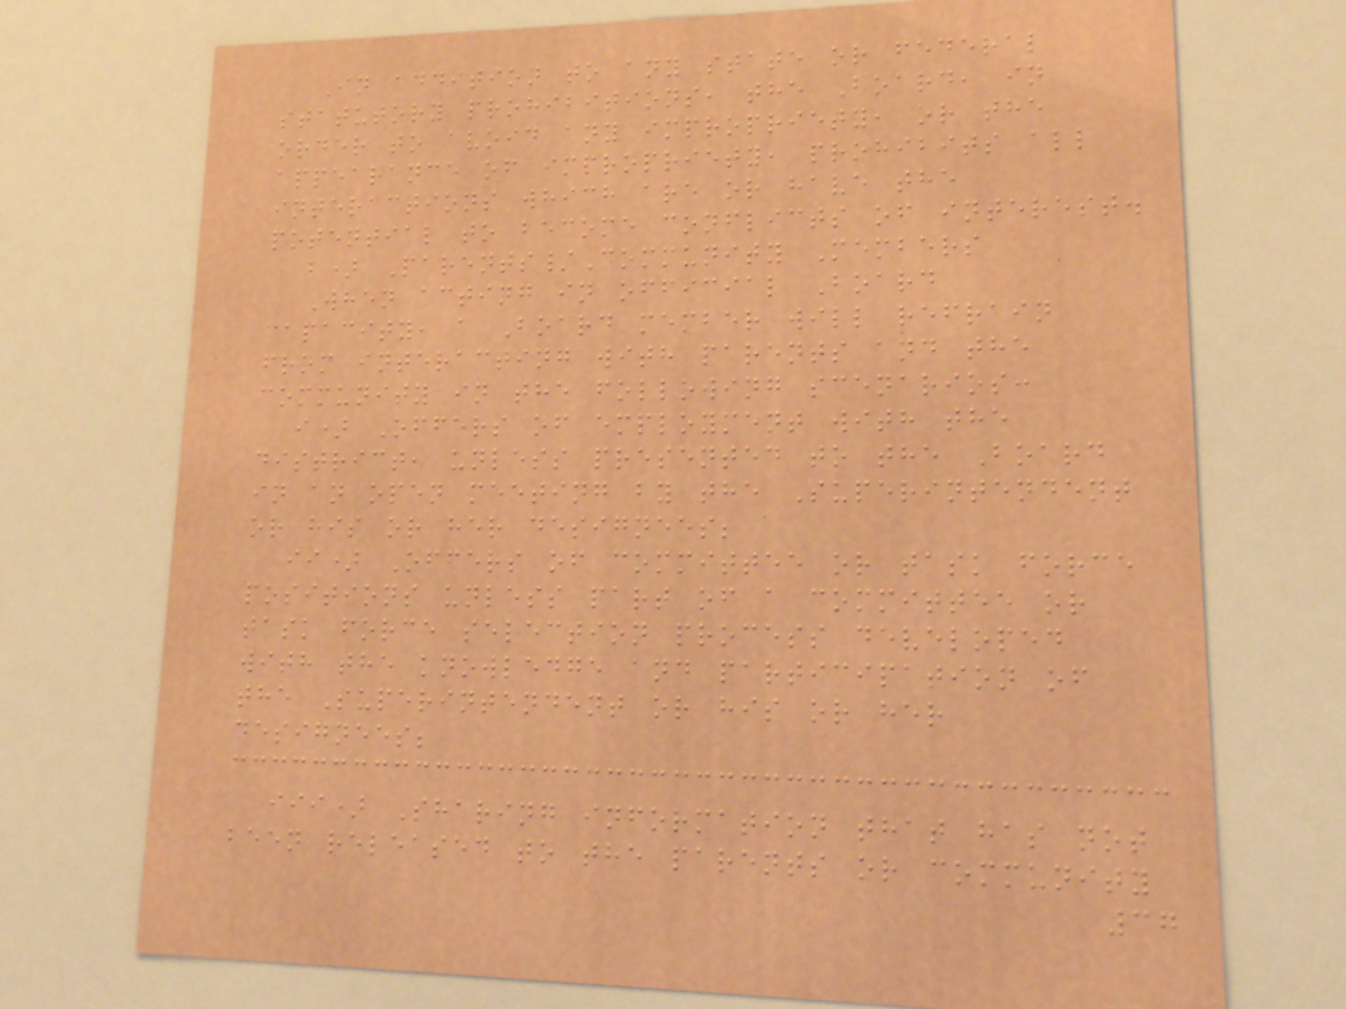In addition to any state or federal
statutory prohibitions, the Board, in
order to avoid any impropriety, or the
appearance of impropriety, prohibits all
interactions which are or have the
potential to become conflicts of interest.
b) Parents/Community Members
When acting in official Board
capacity, a Board member will refrain
from interacting with parents and the
community in the following scenarios:
i) Offers of employment with the
district, unless presented to the Board
in an open meeting by the Superintendent
or his or her designees;
ii) Offers of committee or task force
positions unless part of a committee or
task force selection process developed
with the knowledge and participation of
the Superintendent or his or her
designees;
iii) Sharing information that has not
been released to the parents or community
37
